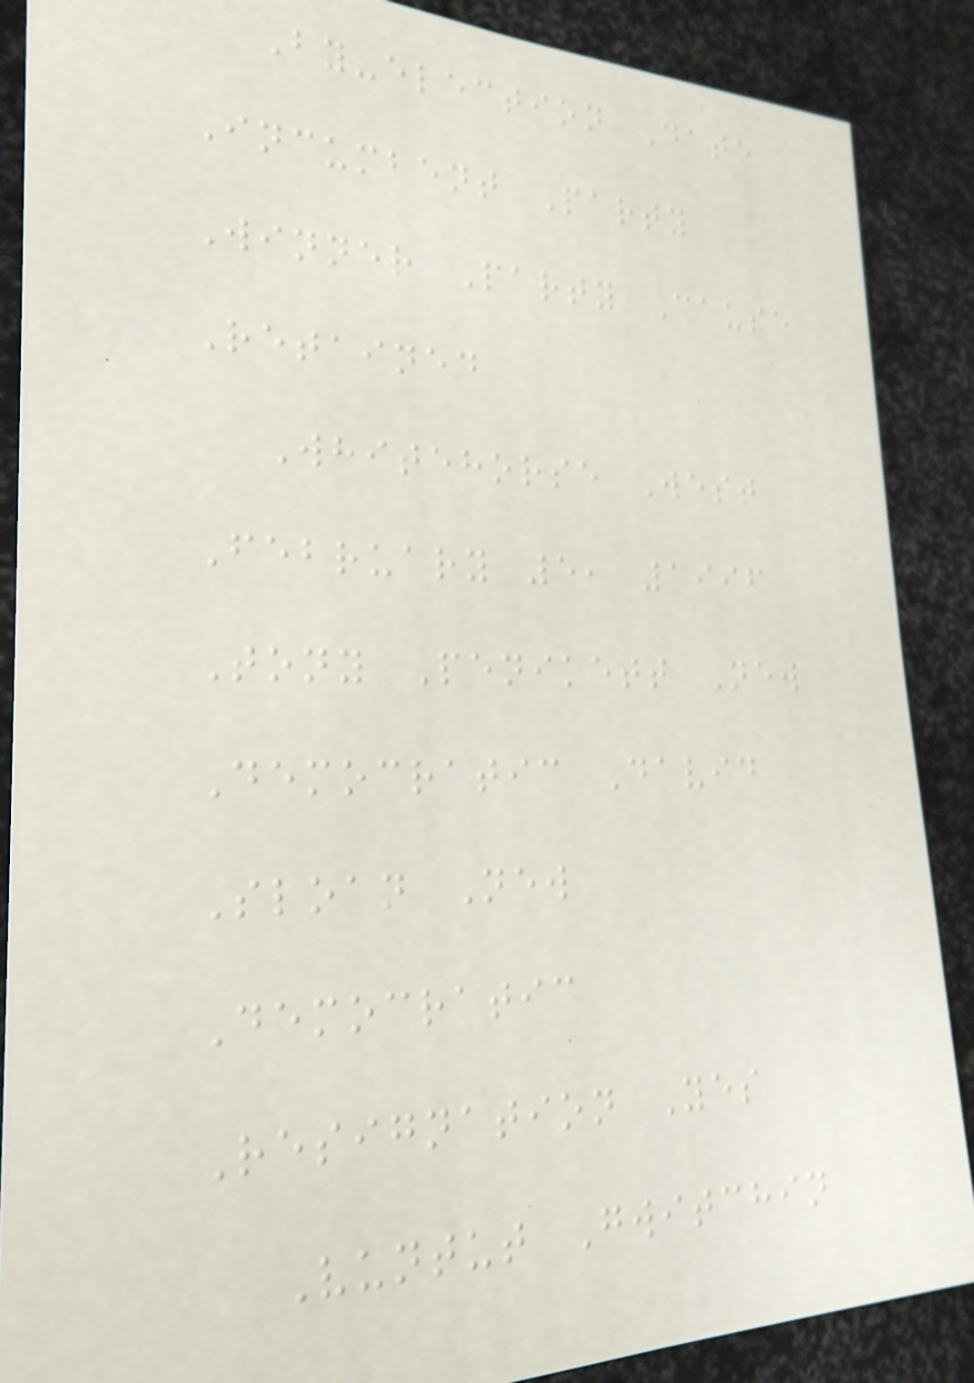By-election Date
Incumbent Party
Winner Party Cause
Retained
Whitehorse West
February 5, 1996
Tony Penikett New
Democratic David
Sloan New
Democratic
Resignation Yes
Vuntut Gwitchin
